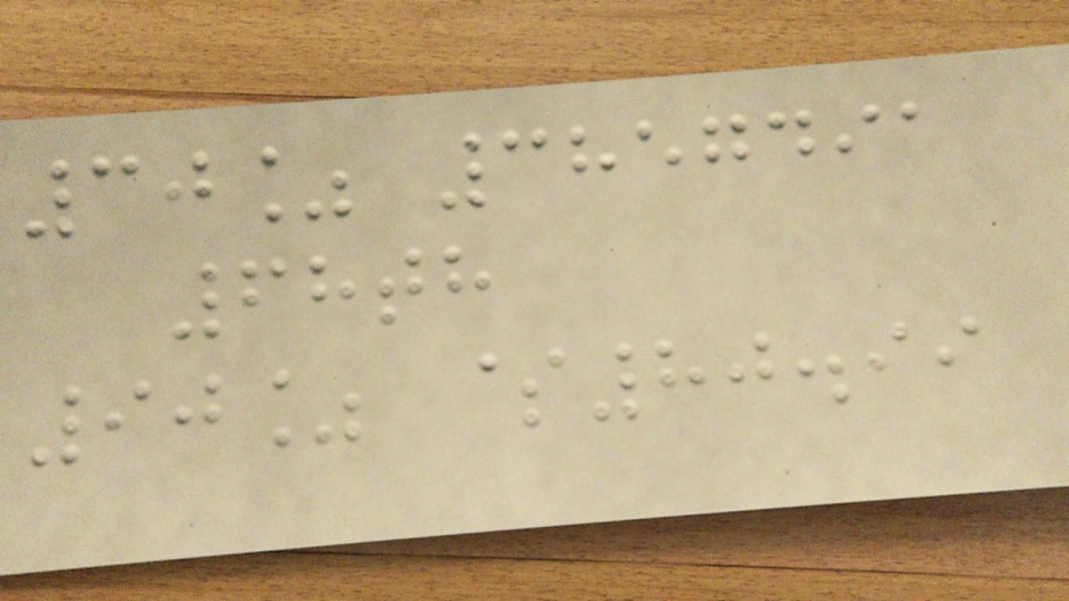30% 3857491
68th
90% $80.99
